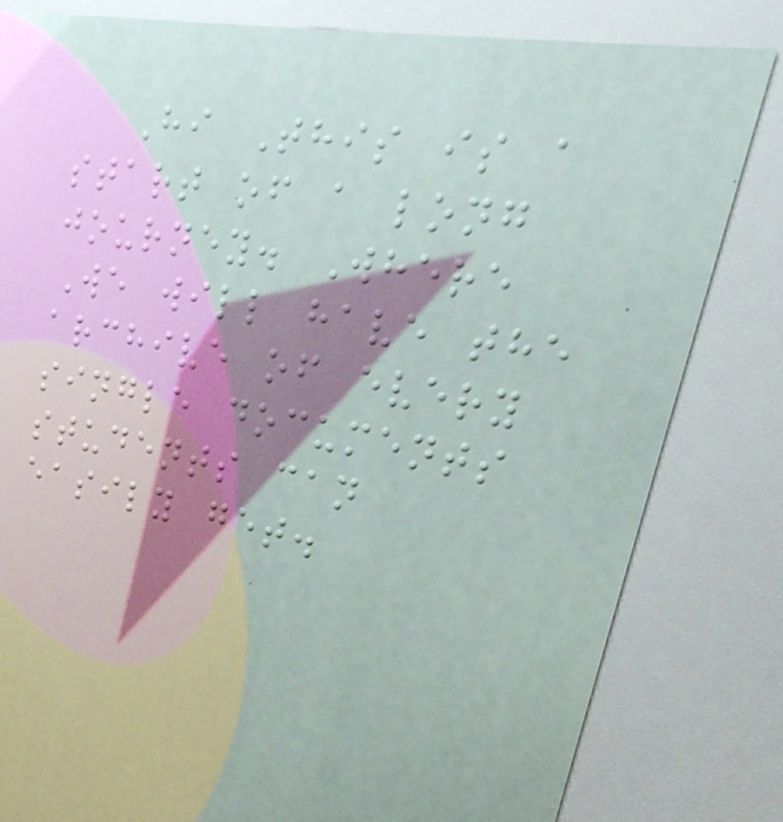Hi This is a
start of a long
journey. Where
We will have the
archive of every
single documents
students can
easily get.
